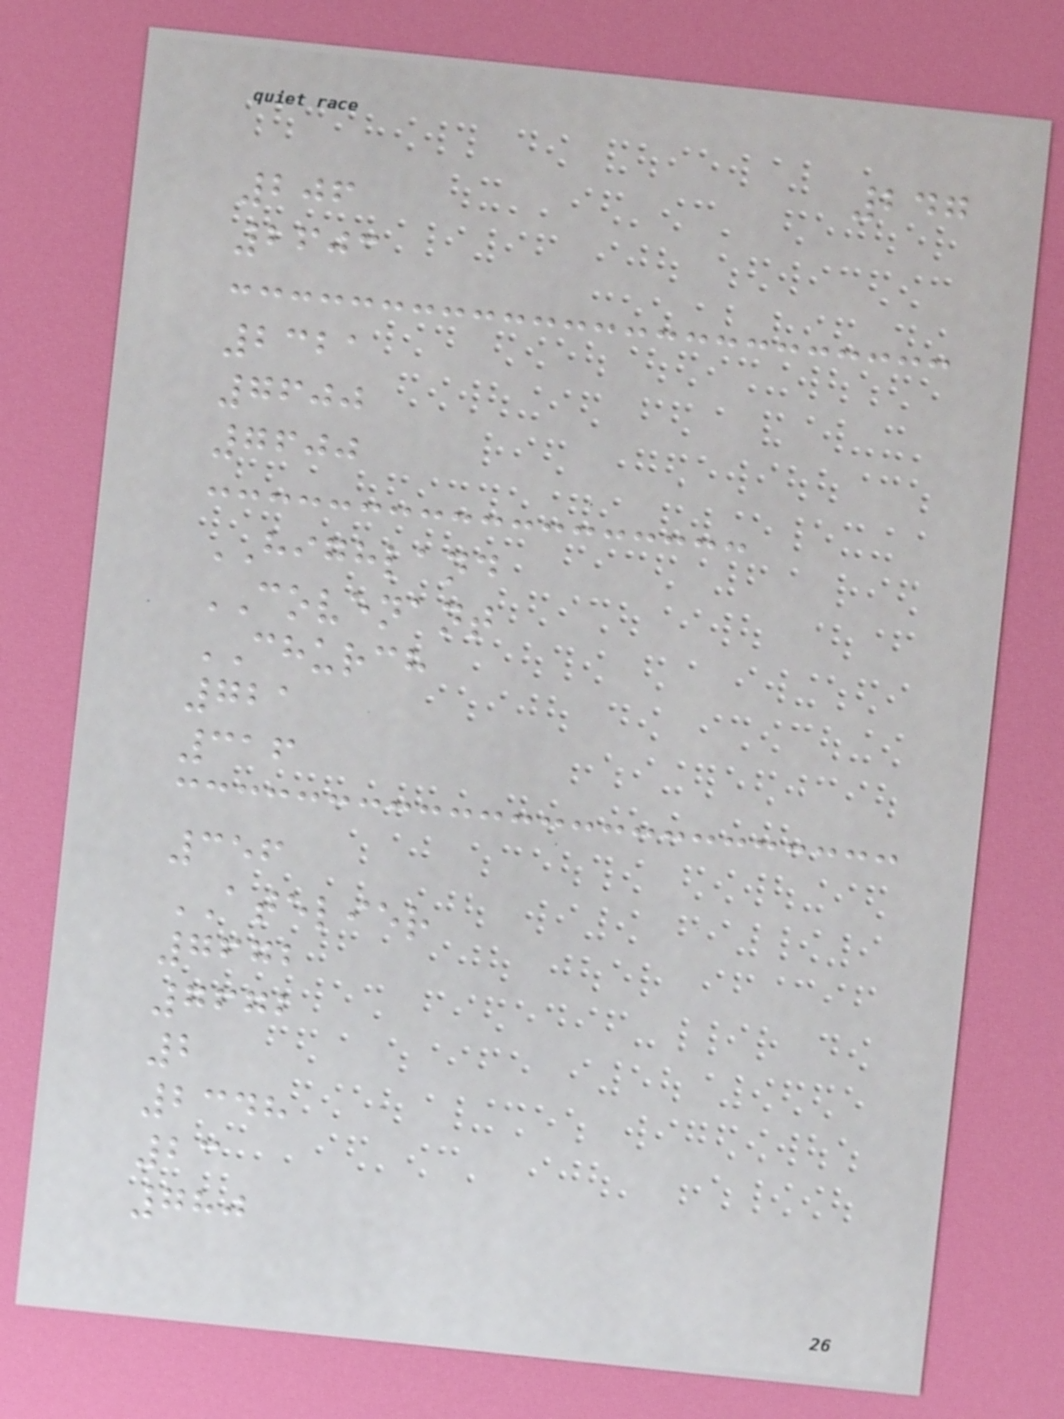247
206
2603
2321
7600
7600
HIGHLAND
COVENANT
CHURCH
721
316
356
ATELIER
7672
7672
2
2348
23
780
